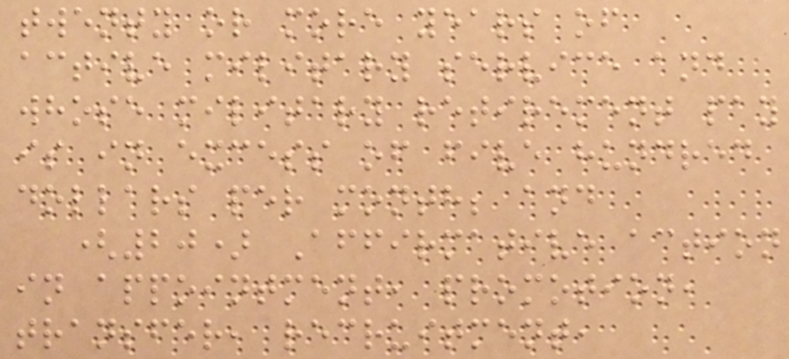twenty or more years of
active military service and
whose military retirement pay
is in excess of five hundred
dollars per month; and
(20) Affirmative action
in appointment, promotion,
transfer, recruitment,
